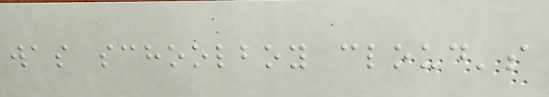was schoolboy cloud's
